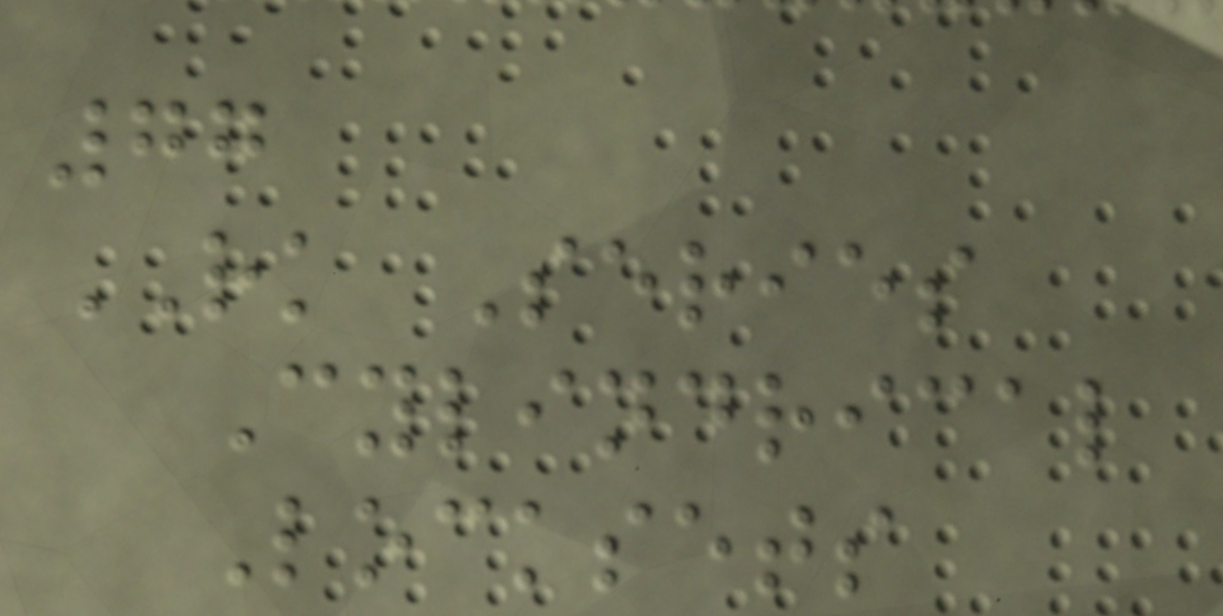77
RK Series
Cylindrical
Locksets
